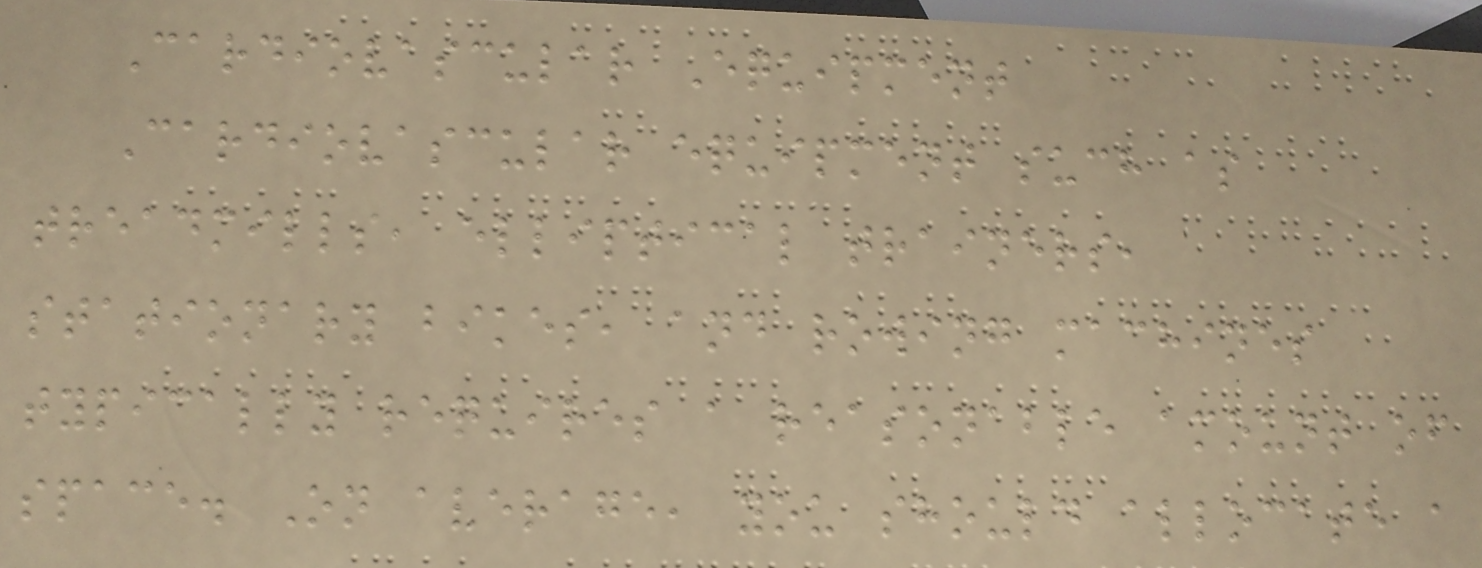Cardiovascular Equipment
Cardiovascular equipment such as
treadmills, elliptical trainers,
stationary bikes, and rowing machines
typically requires a reasonable amount of
space. On average, you should allocate a
